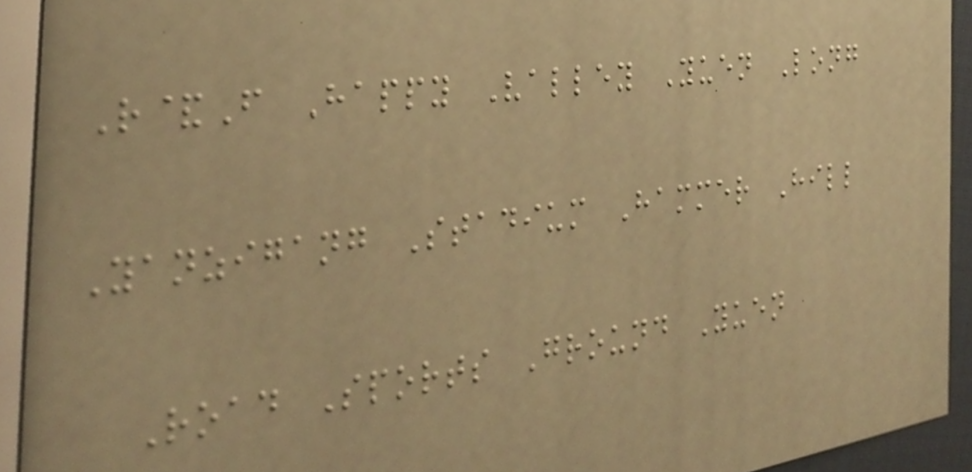R&F Happy Valley Yuen Long
Yanzigang Stadium Hammer Hill
Road Sports Ground Yuen
